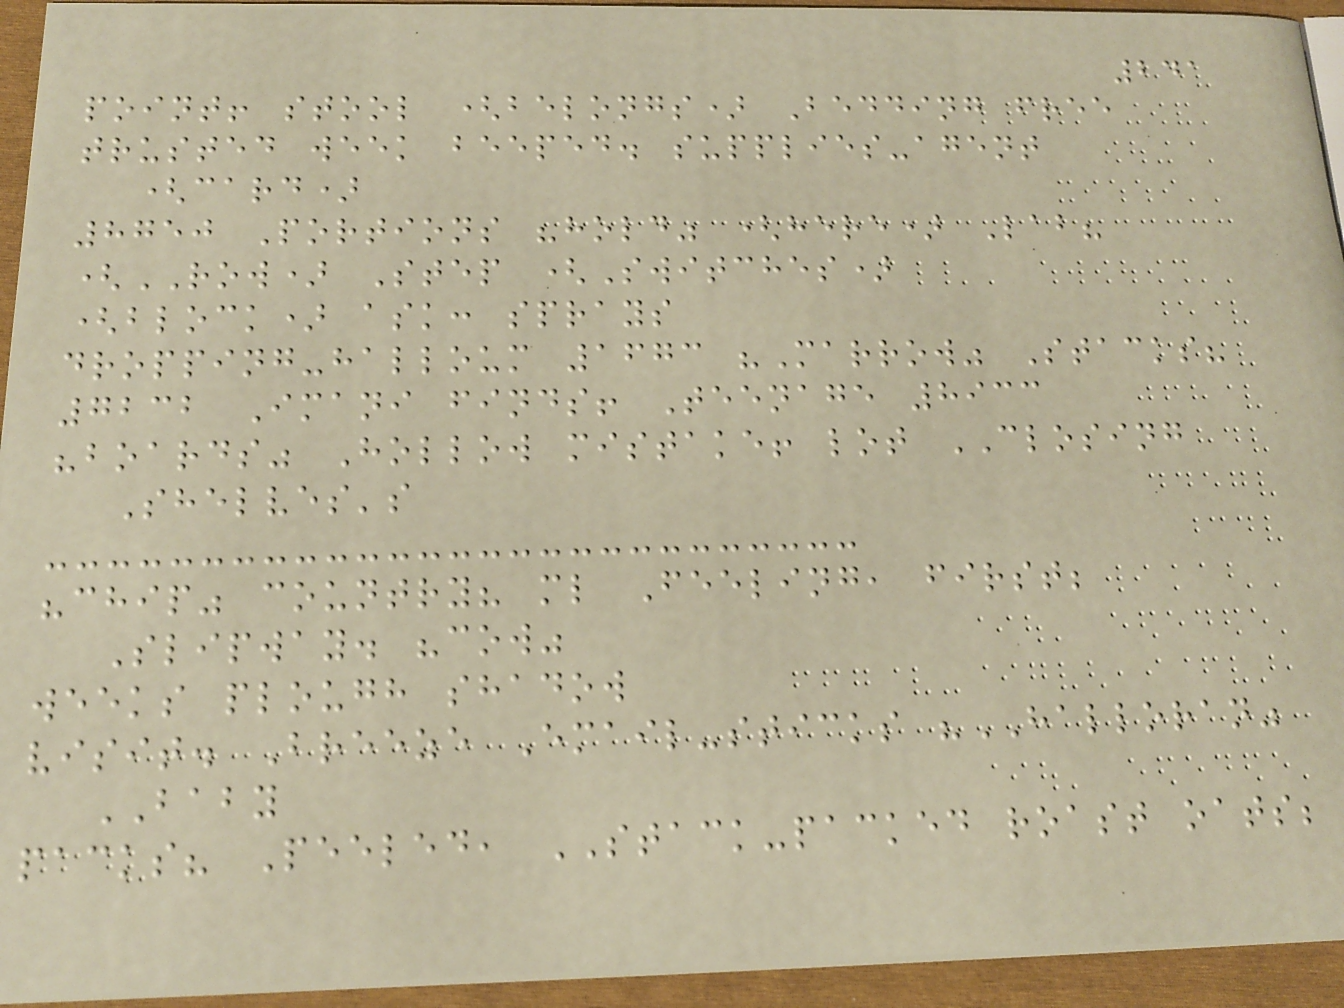241
point! stool (belongs) Bedding free
trusted week beeped. supplies-agent
(card)
8750 Portions "hold" (here) Lab?
(ROW) Step (Switches)
(block) ask: sprays
dropping-halloum 1673 "Marrow" Stacks?
7232 Imani finds! Teenage 8933
"boards" Hollow mistake! lot CLOSING
Shelves's
"chip" country? ml Feeling, first;
Slipway. "cow"
weeks plough shadow
visit. Breeze Email-sticks "HALLORAN"
BABY
packs? Peeled, STACK-packed roast oats;
